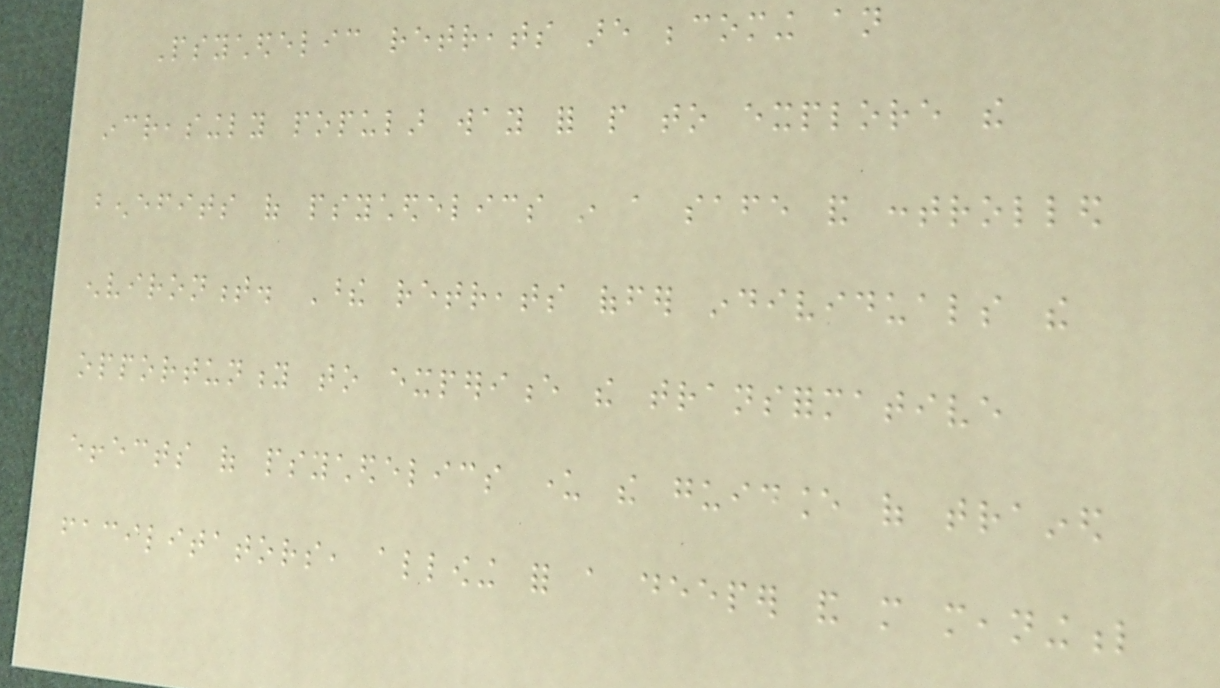Psychedelic retreats are becoming an
increasingly popular way for people to explore the
benefits of psychedelics in a safe and controlled
environment. These retreats offer individuals the
opportunity to experience the transformative
effects of psychedelics under the guidance of trained
facilitators, allowing for a deeper and more meaningful
